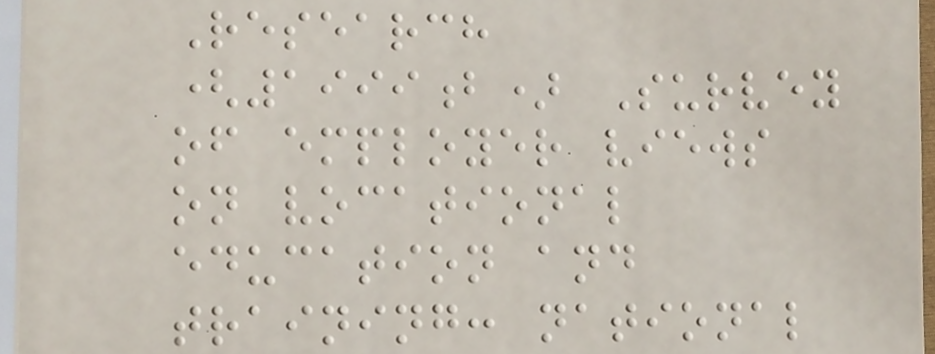Research
(1999b) Survey
of employer views
on vocational
education and
training: national
